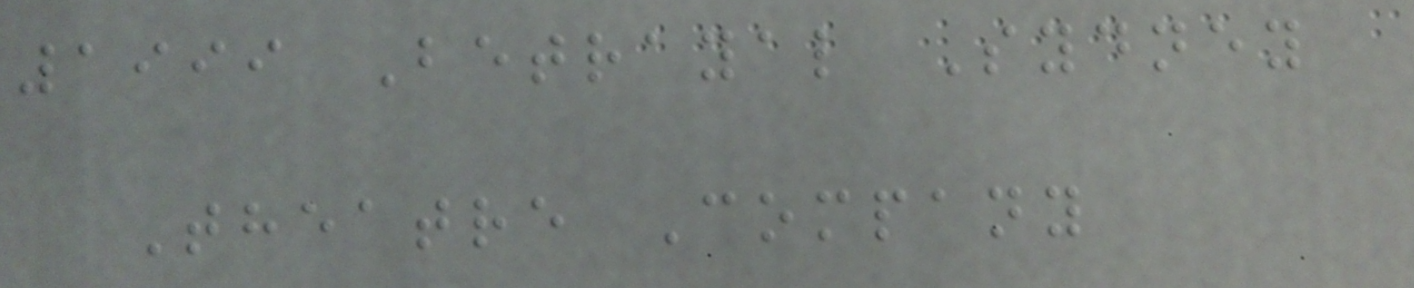1999 Betrayal Sydney
Theatre Company
